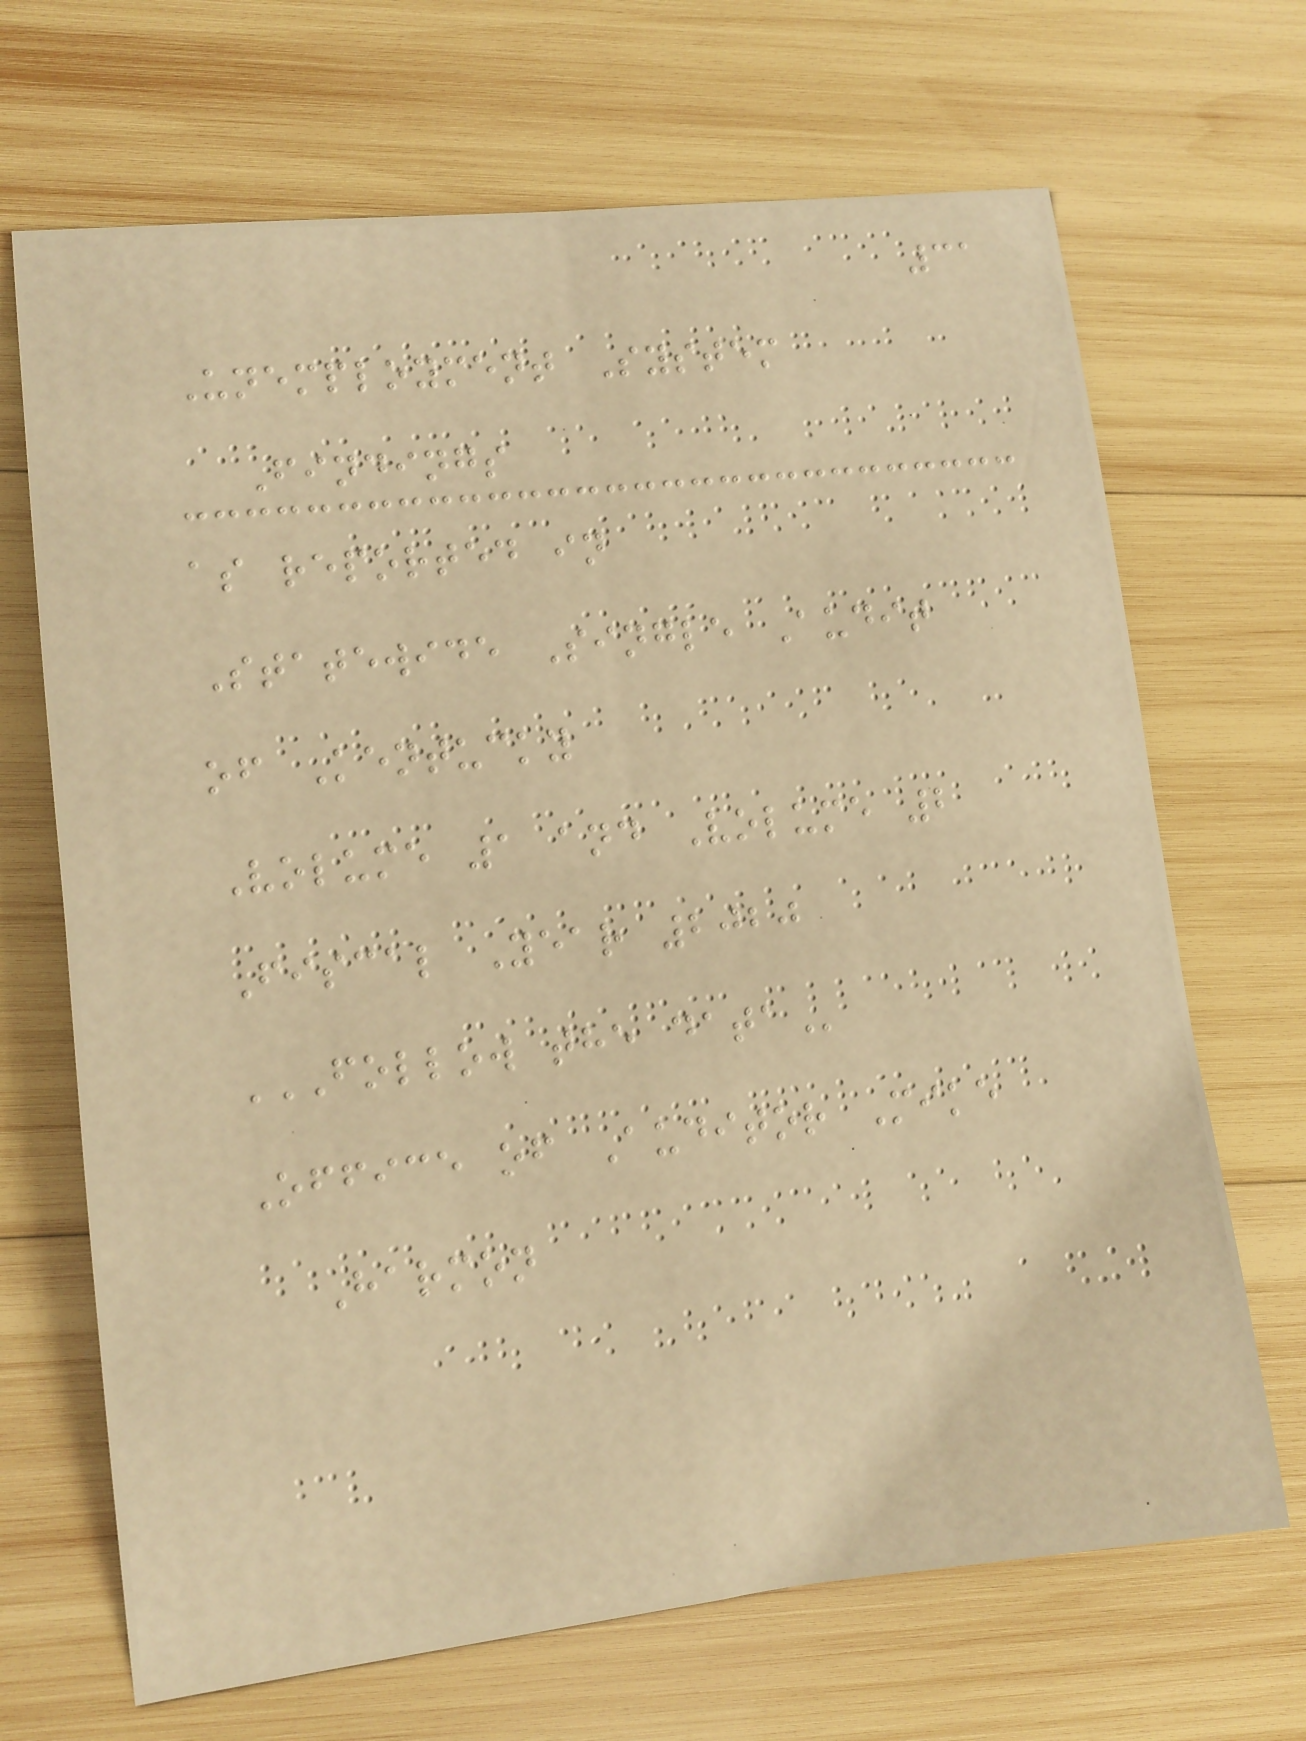31
Unemployment System
Findings
as reported in
Statewide Single Audit
of Kentucky
Volume 1 and Volume 2
Fiscal Year 2020
FOLLOW THE DATA
Office of Auditor Mike
Harmon
